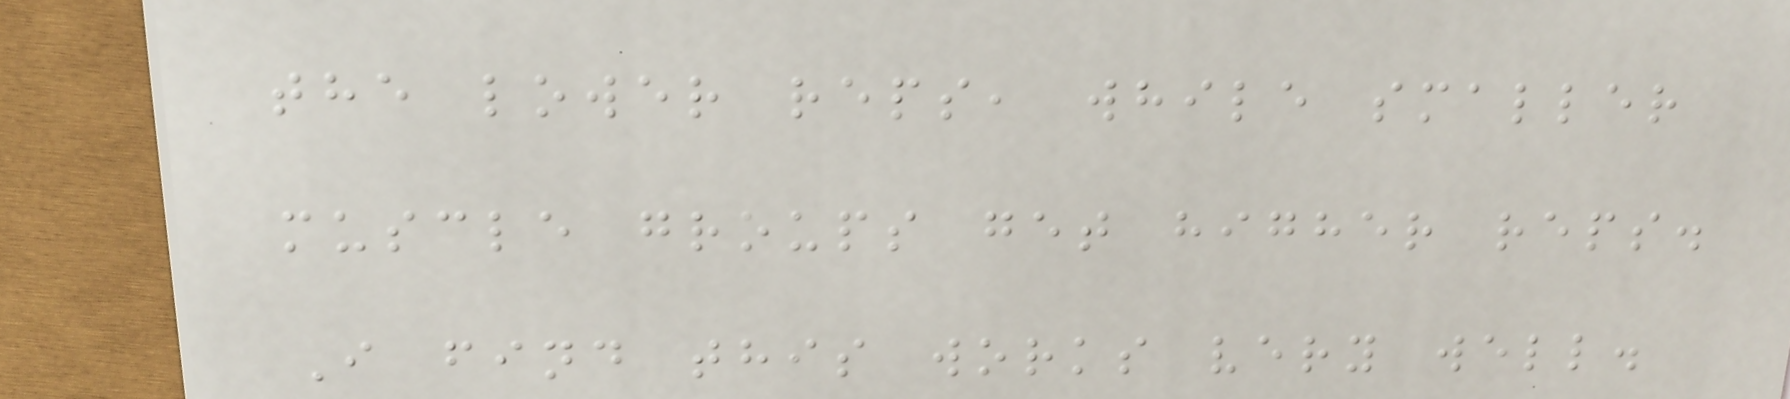the lower reps, while smaller
muscle groups get higher reps.
I find this works very well.
